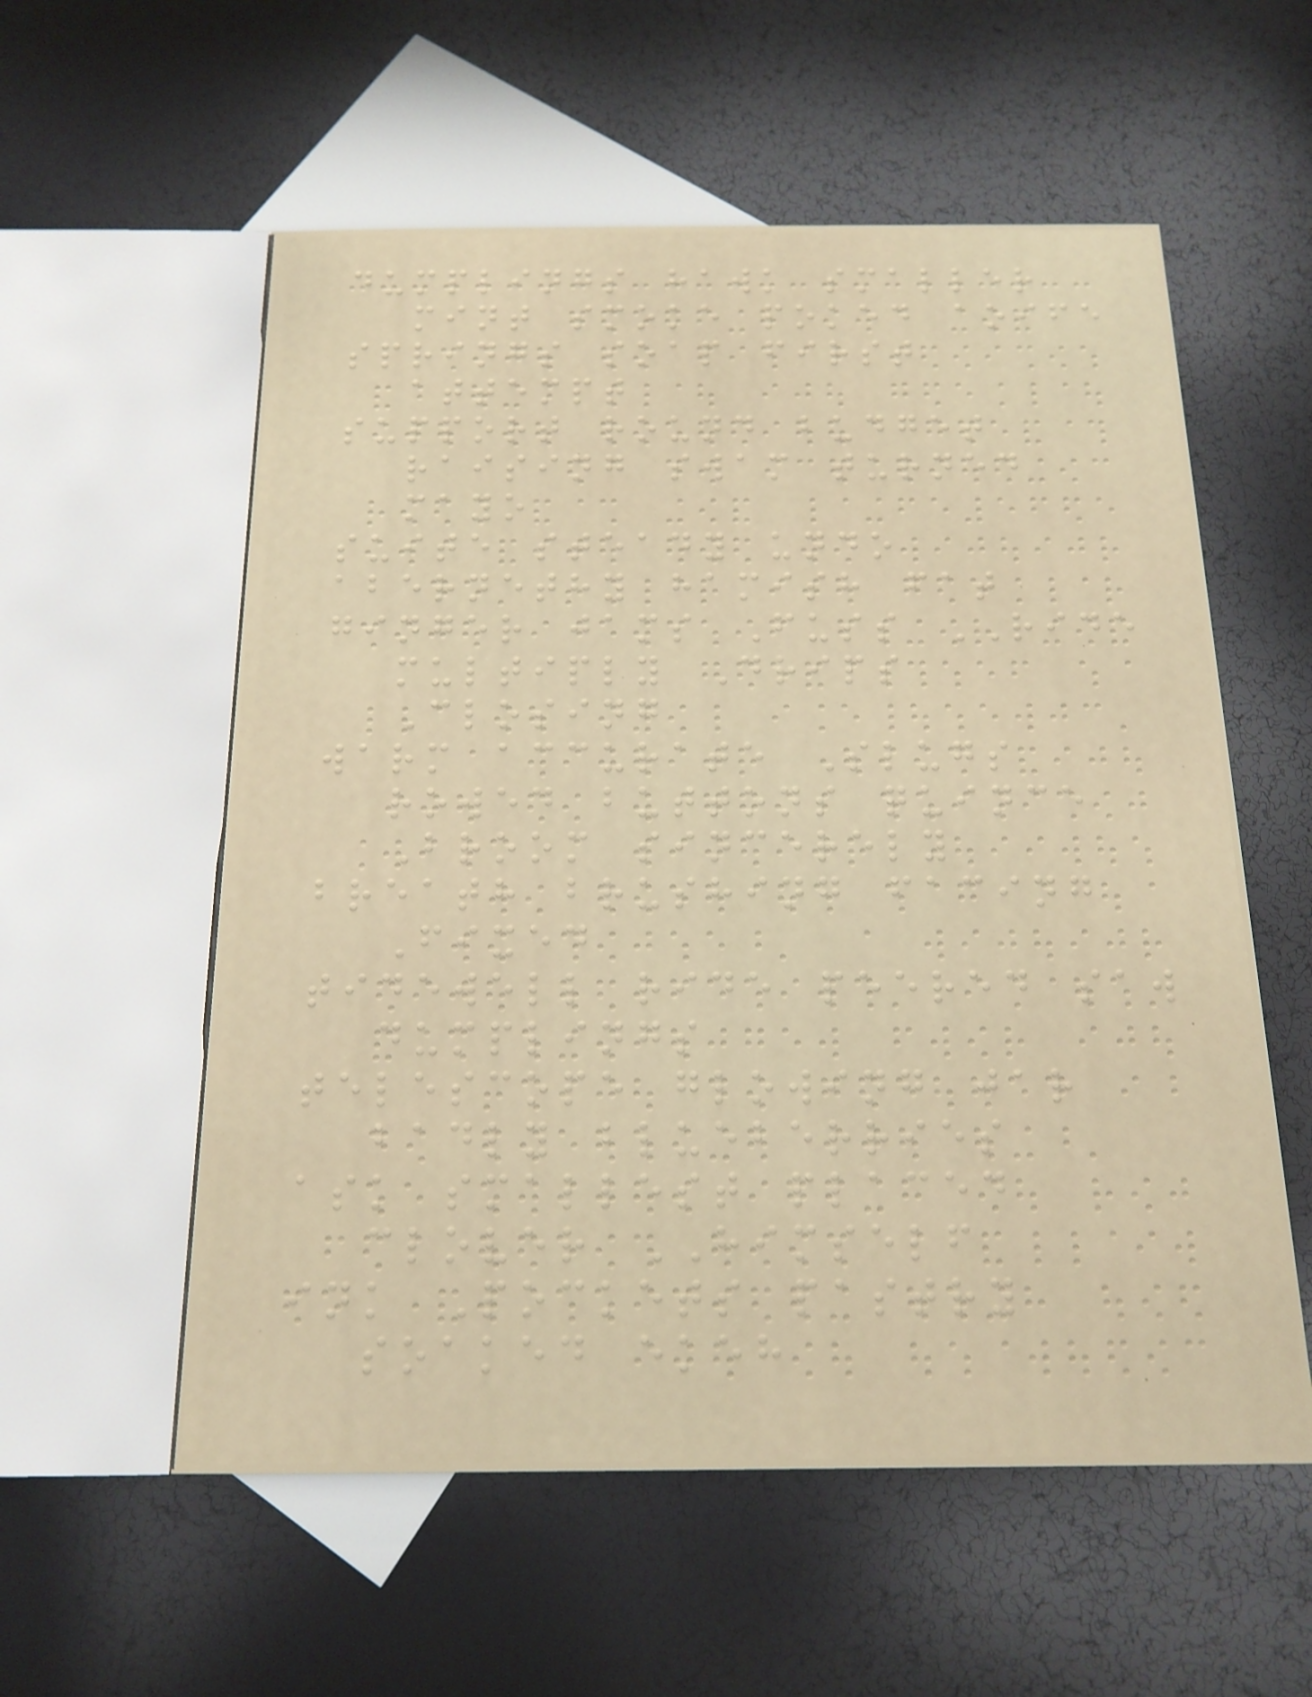dumplings hawk smaller
mint smoke poked aoife
springs soap first
attempt
support round budget
raising swam turned
mayo
suite steady undo
abernethy hamish fat
ginger jams Fuss RIDE
multiply Drips
Closing
warm accurate Slugs
rowed buttons quince
Broom sincerely
breath brushing facing
Fixed
tidewell ride peered saw
dumplings
telescope glowing jar
badly blueberries
ask smallest placed
clover HIMSELF
ink Pockets pastry
soaked ekeh
